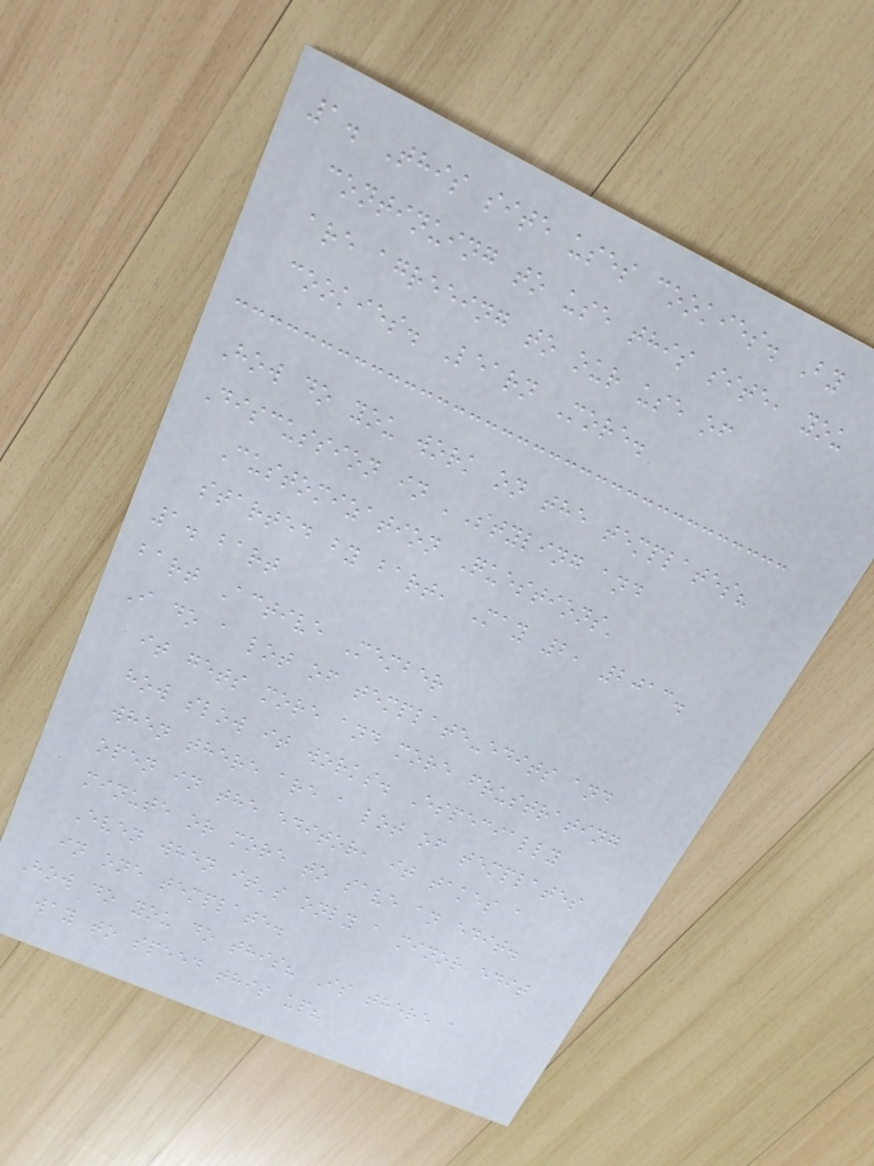1. This site uses cookies. By
continuing to use this site, you
are agreeing to our use of
cookies. Learn More.
How do you work on the templates?
Discussion in 'Styling and
Customization Questions'
started by bart, May 2, 2013.
1. bart
bart Active Member
I do a lot of template-edits and
it gets more and more frustrating
how slow it works. Especially
when there are a lot of templates
open in the editor, it takes a
minute or more to save an edit.
Even when it's only a minor edit
in one template.
How do you do this? Is there a
way to speed this up?
